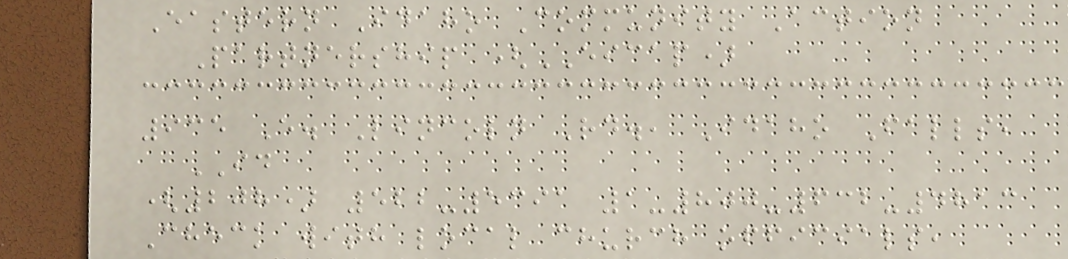Eastern Idaho Community Action
Partnership (EICAP)
935 E. Lincoln Rd., Idaho Falls,
ID
(208) 522-5391 1-800-632-4813
Check with local church officials,
